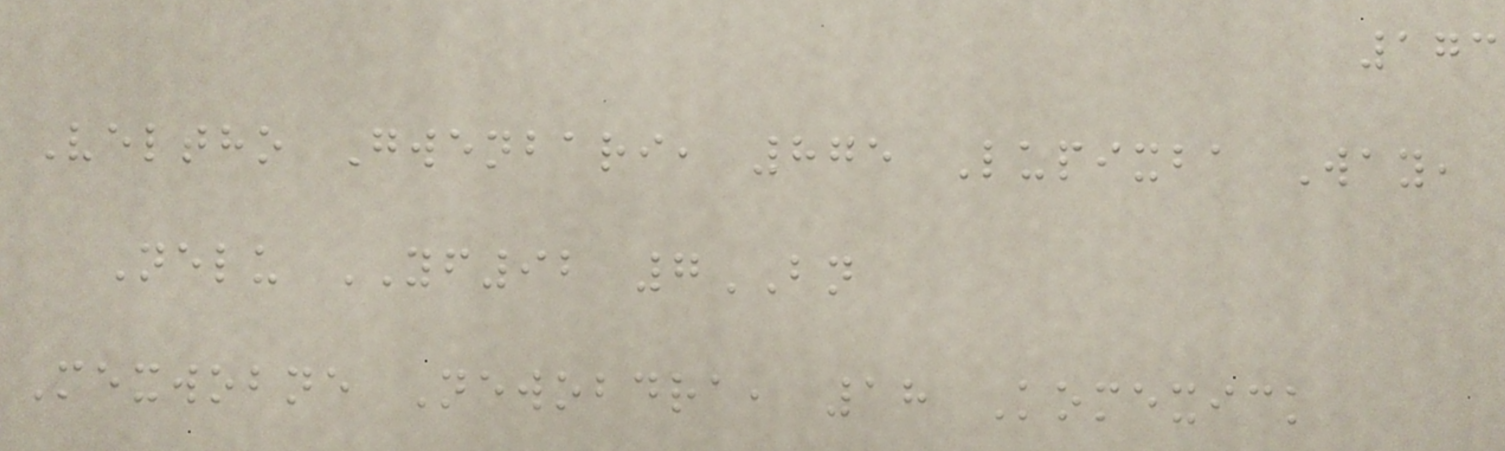173
Veltho Gwenbari, 875 Lupixba Way,
Nelu YF92 7BN
Mexwobne Newobdra, 18 Komexick
